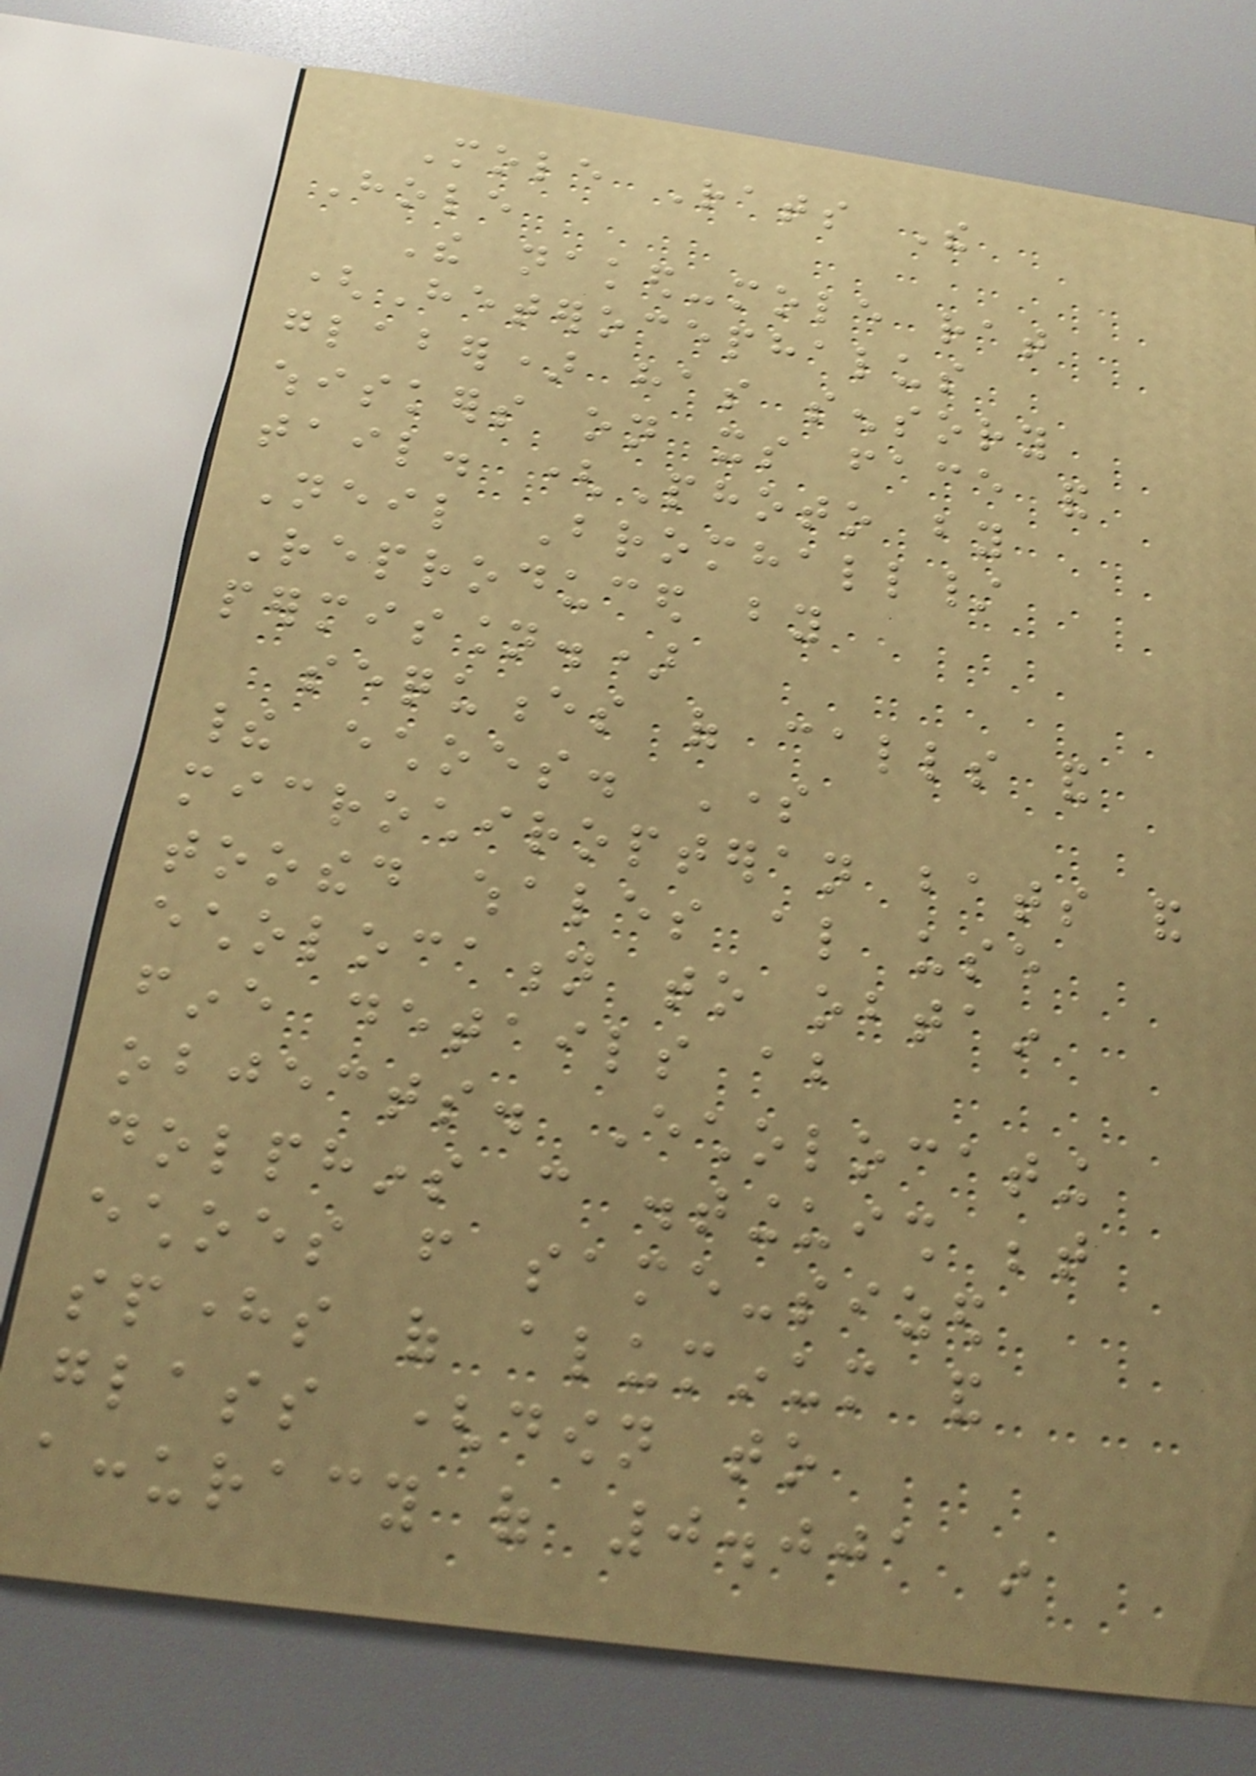Mole Rats The
Hole
The naked-mole rat
(Heterocephalus
glaber) has sensory
whiskers on its face and
tail. (Photo by
Neil Bromhall/
Reproduced by
permission.)
sequences of calls and
their echoes. Some
microchiropteran bats and
toothed whales also use
echolocation to obtain
fine details about
objects. Echolocating
dolphins can distinguish between
echoes from same-sized
spheres of aluminum and
glass (down to
accuracy of 0.001 in
